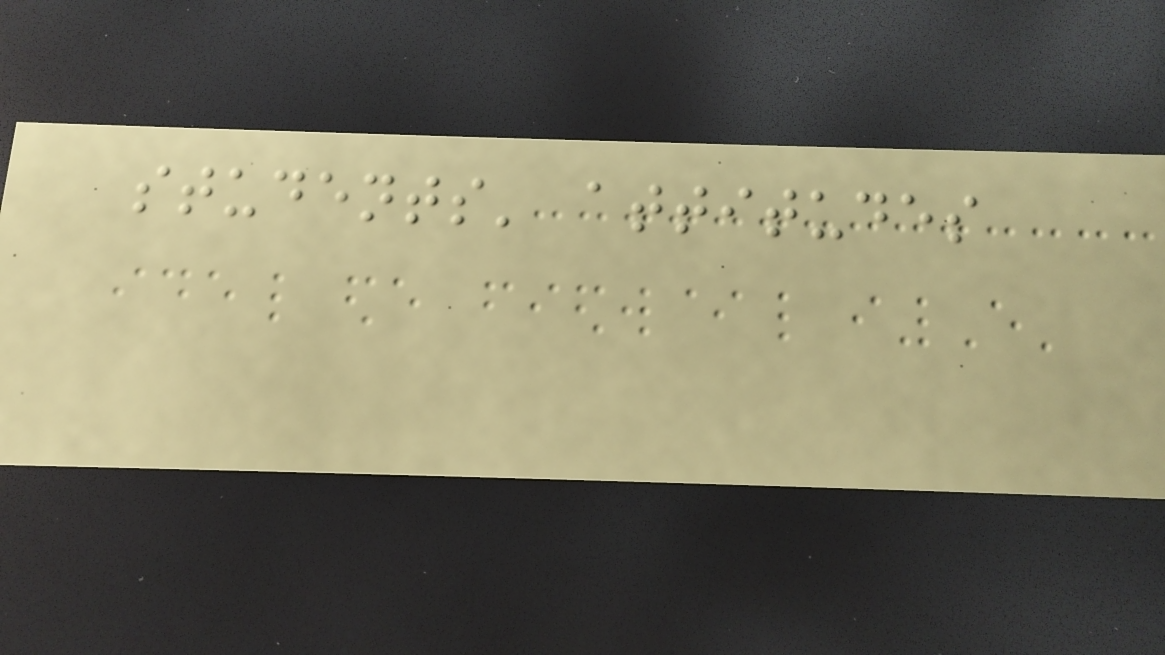students' attitudes
